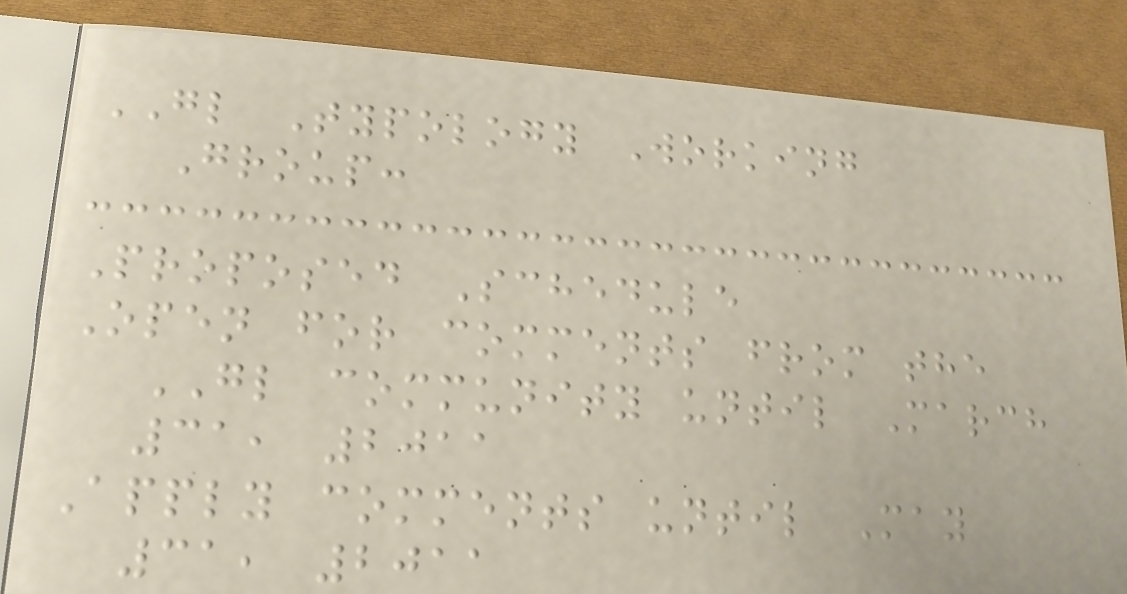GL Typology Working
Group:
Proposed Schedule
Open for comments from the
GL community until March
31, 2011
Apply comments until May
31, 2011
